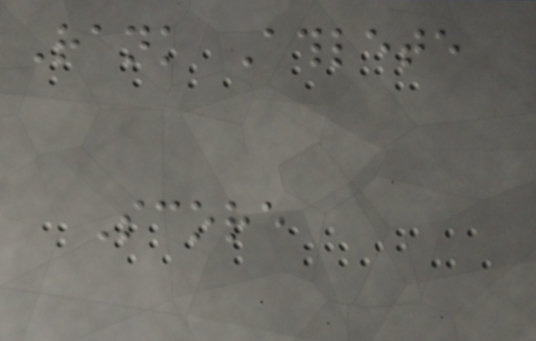Rank Athlete
Score
